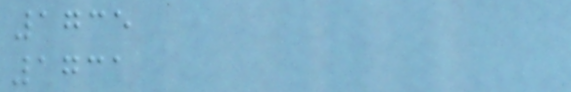1735
1731
